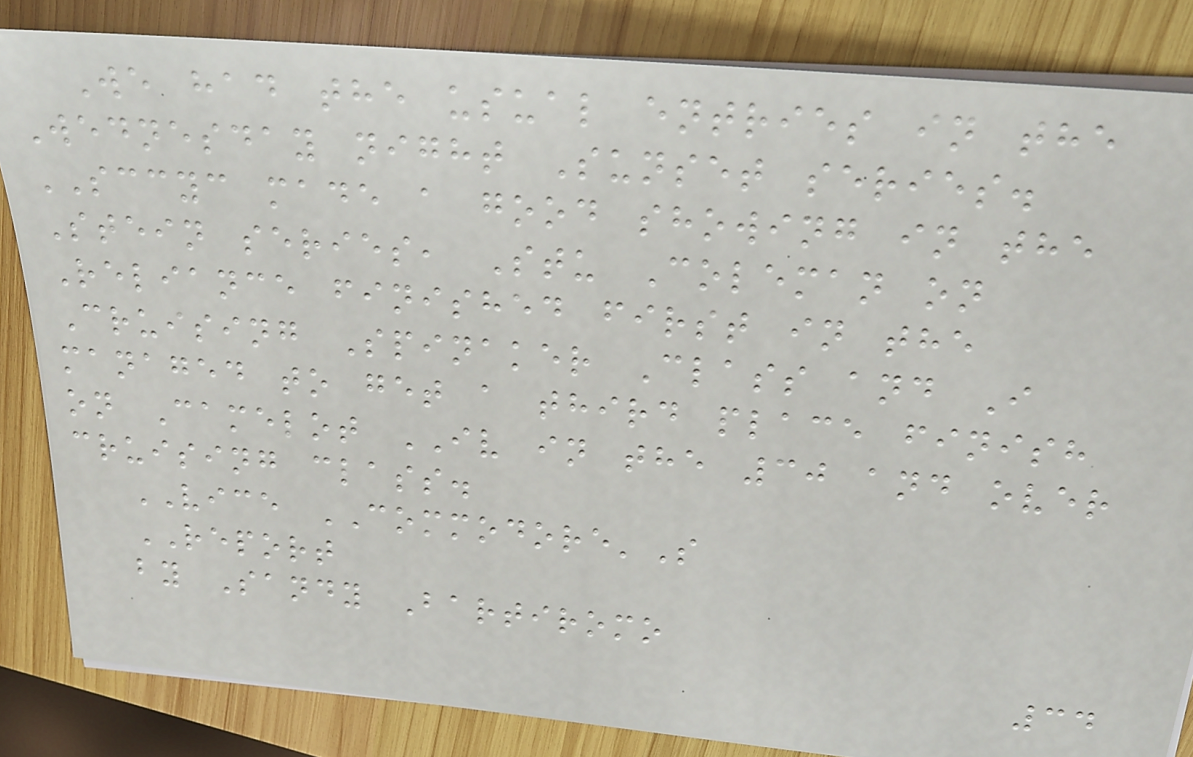We had the usual entries in the
Wednesday night Sunset series.
SCCYC made a good showing in the
Stein series, Stu Coleman on
Reliance finished first in the
Cruising Spinaker Class and I
managed to get a third place finish
on Camelot IV in the 30 and over
cruising class.
VICE COMMODORE'S
REPORT
by Sandy Bartiromo
34
